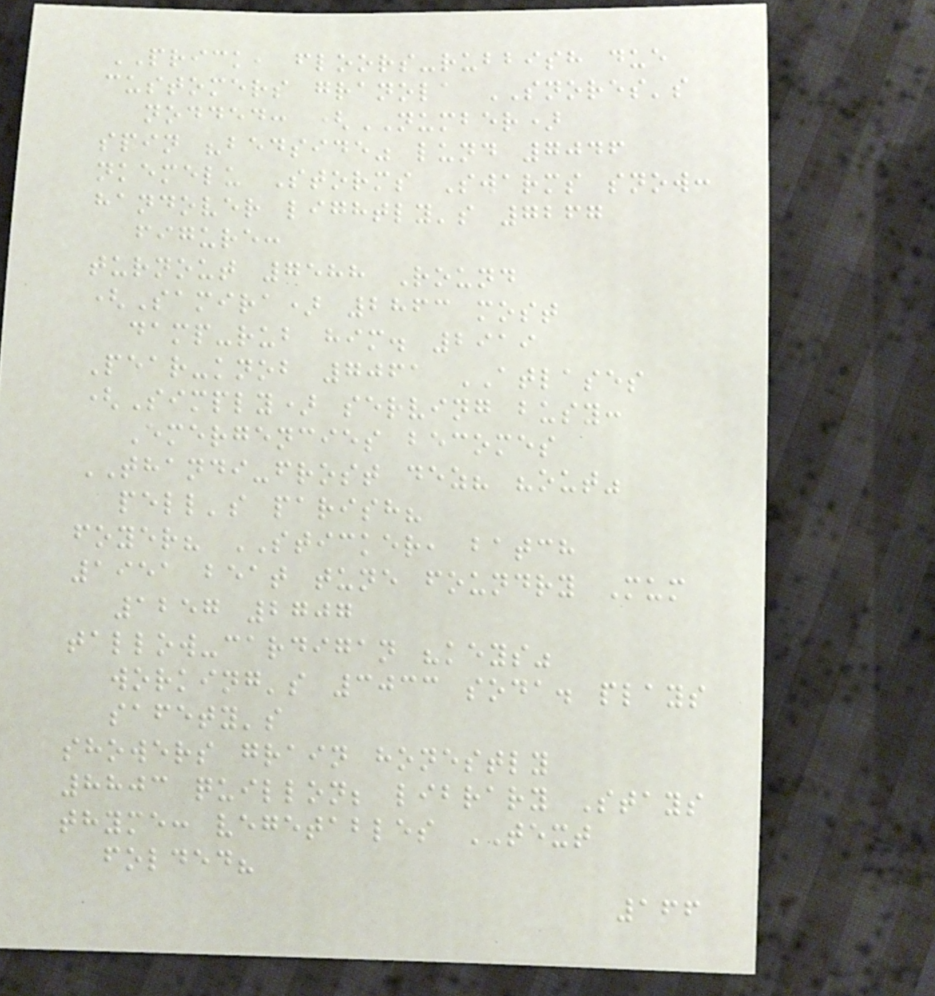PRICK, floors-rubbish due
customers granola SNORES's
nodded: (NUMBER)
spin "bedside" lund 7046
nkemelu Storms Swarms snow:
handover lightly's 7267
figure:
turnout 7588 Round
(Samira) 2863 most
damp-rub him. 2919
Pear-knob 7061 ATLASES
(Simply) serving busy:
Emergencies becomes
THANDI-frost dez? "out"
pell's parish?
foyer? STICKER, batch
1951 beat tune foundry Mum
1257 2707
tallow-cardigan "keys"
working's 3033 soda. plays
safety's
showers grain honestly
8803 quillon; library Stays
thyme: vegetables TEXT
folded?
166
